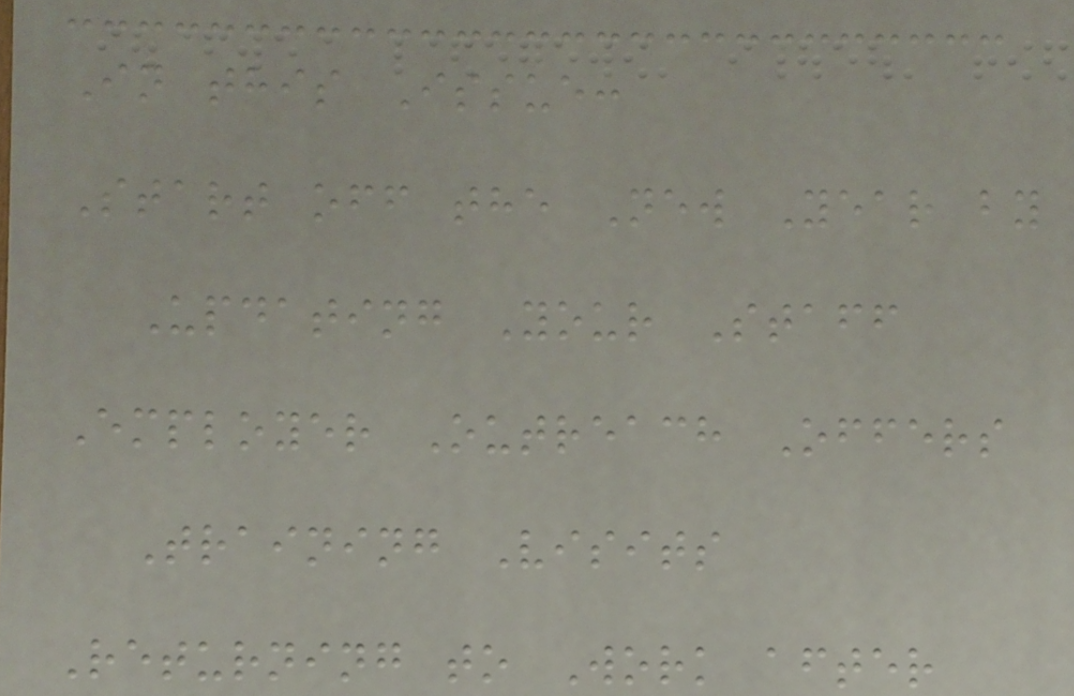In this Issue:
Start off the New Year by
Updating Your Staff
Employer Outreach Offers
Training Visits
Returning to Work after
